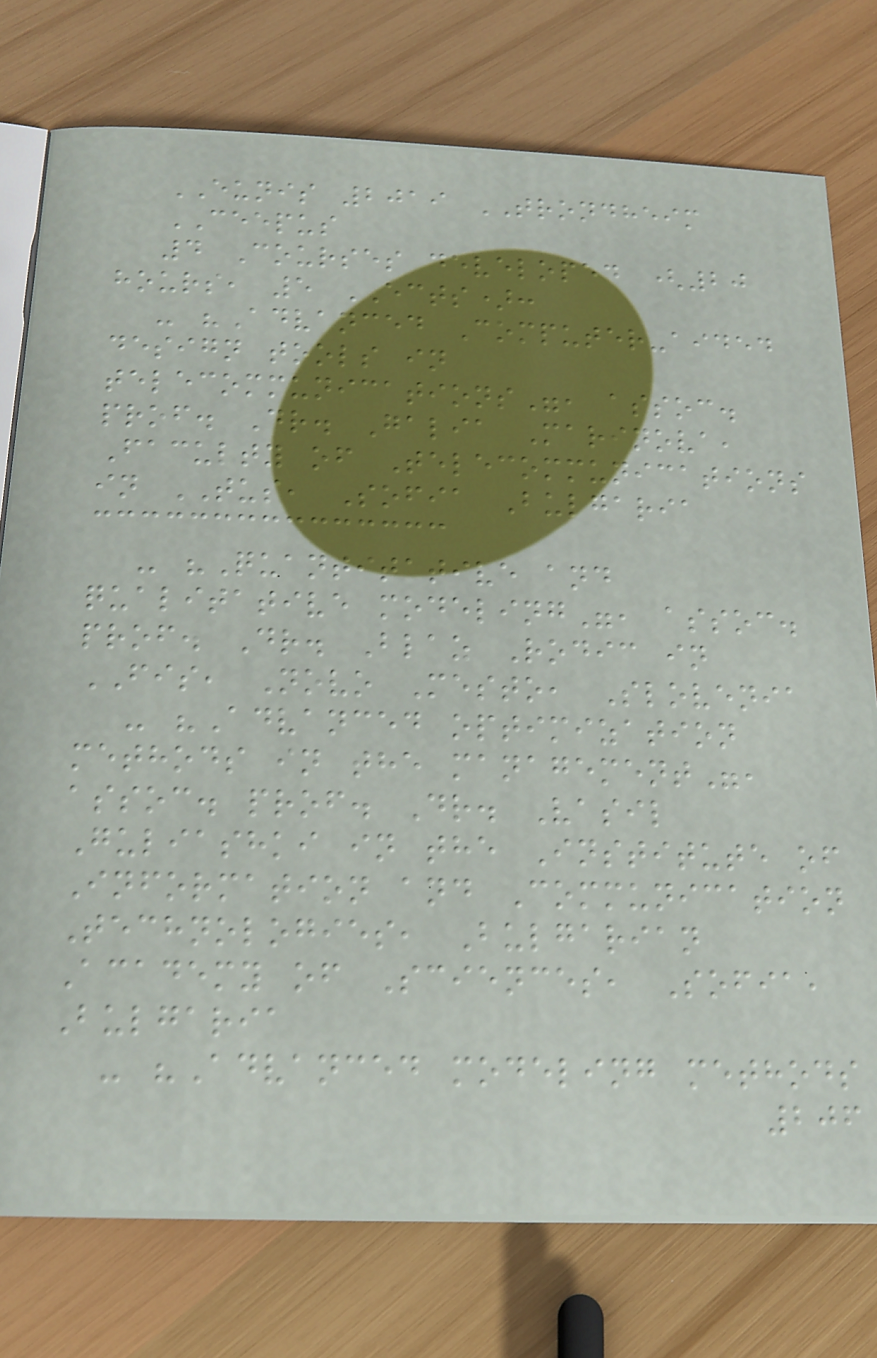EUNIS 2019 TRONDHEIM
CEEPUS
4 Courses developed (20
hours, 5 ECTS):
- "Advanced Computer-aided
design tools in
telecommunications", assoc.
prof. Dr. Galia Marinova,
Faculty of Telecommunications
in TUS, Sofia Bulgaria
- "Quantitative and
qualitative modeling", assoc.
prof. Dr. Blaz Rodic in
FIS, Novo Mesto, Slovenia
- "Advanced optimization
methods in the management",
assoc. prof. Dr. Vasil
Guliashki in the Institute of
Information and Communication
Technologies, Bulgarian
Academy of Sciences, Sofia,
Bulgaria
- "Advanced modeling methods
206
